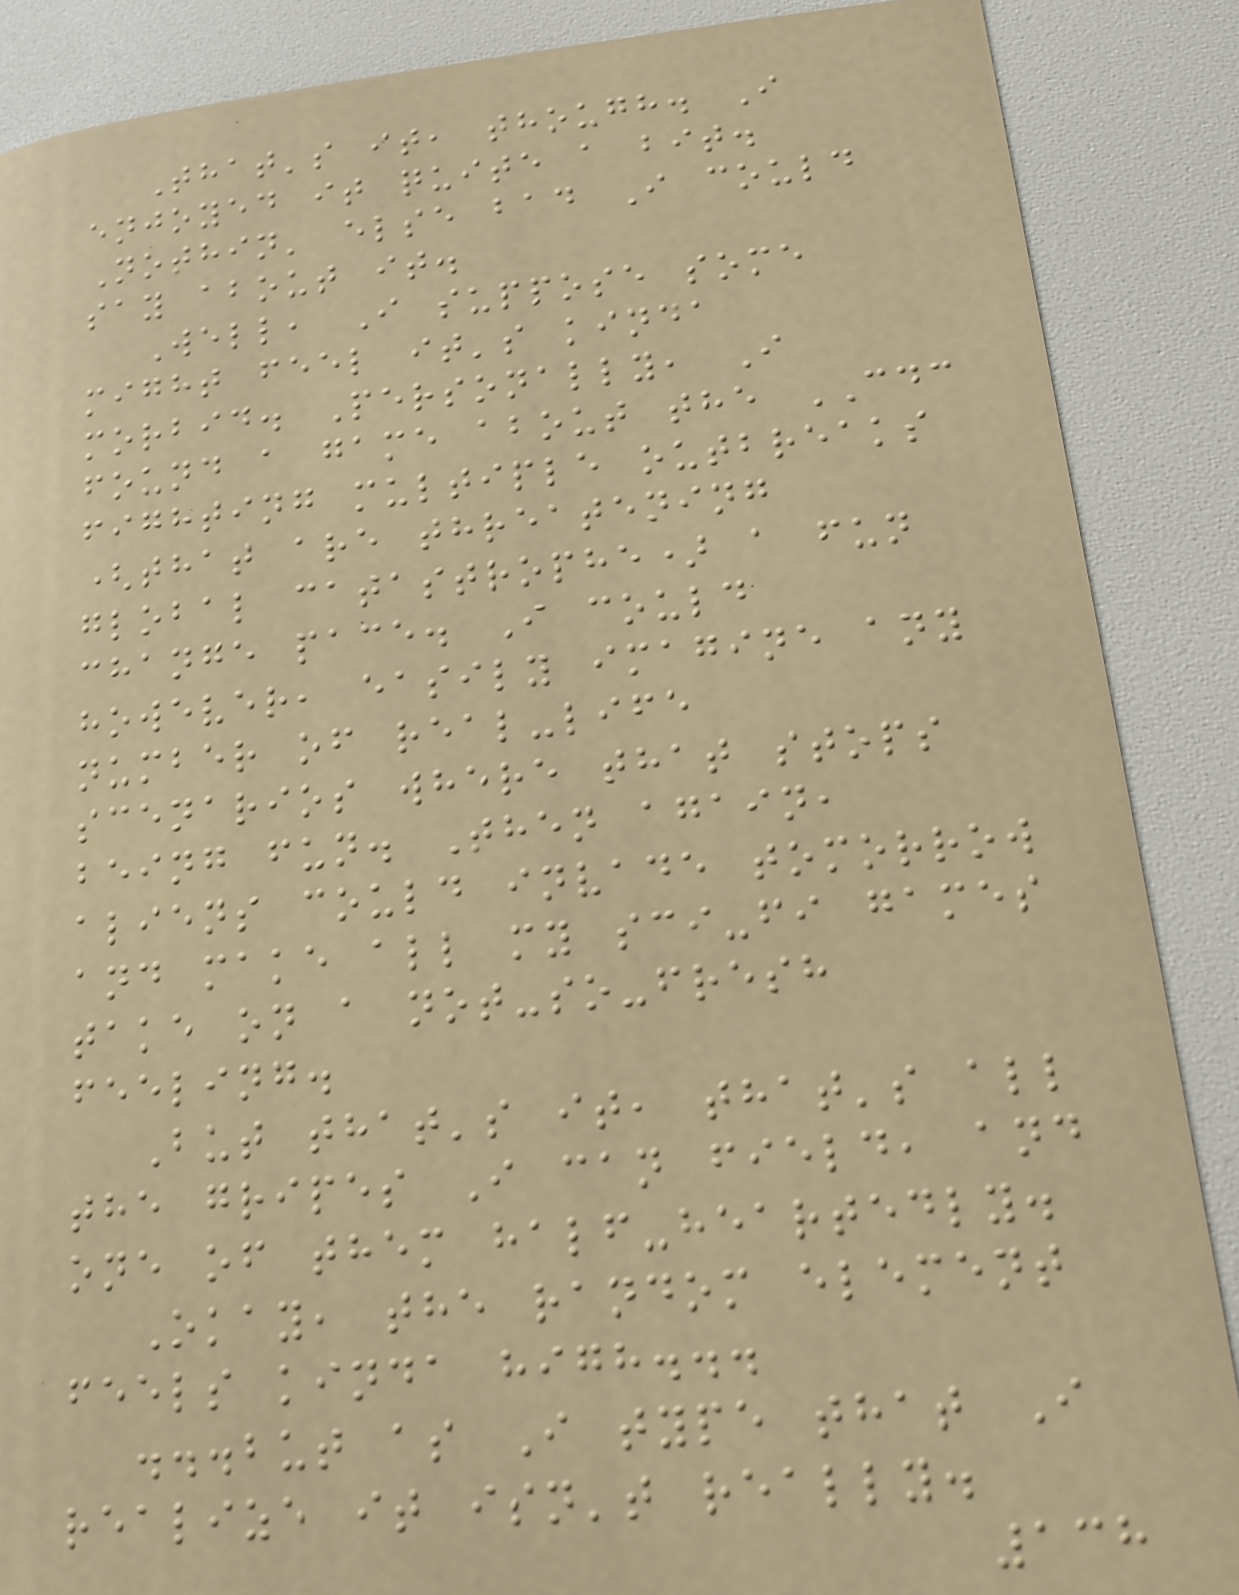That's it, though. I
enjoyed it quite a bit.
Nothin' else bad I could
say about it.
Well, I suppose some
might feel it's kinda
morbid. Personally, I
found a game about the CDC
fighting multiple outbreaks
(that are threatening
global catastrophe) a fun
change pace. I could
however, easily imagine any
number of real-life
scenarios where that stops
being fun. Then again,
aliens could invade tomorrow
and make all my sci-fi games
take on a not-so-fresh
feeling.
But that's it, that's all
the gripes I can field, and
one of them half-heartedly.
Okay, the random element
feels kinda high...
...but as I type that I
realize it isn't really.
138
